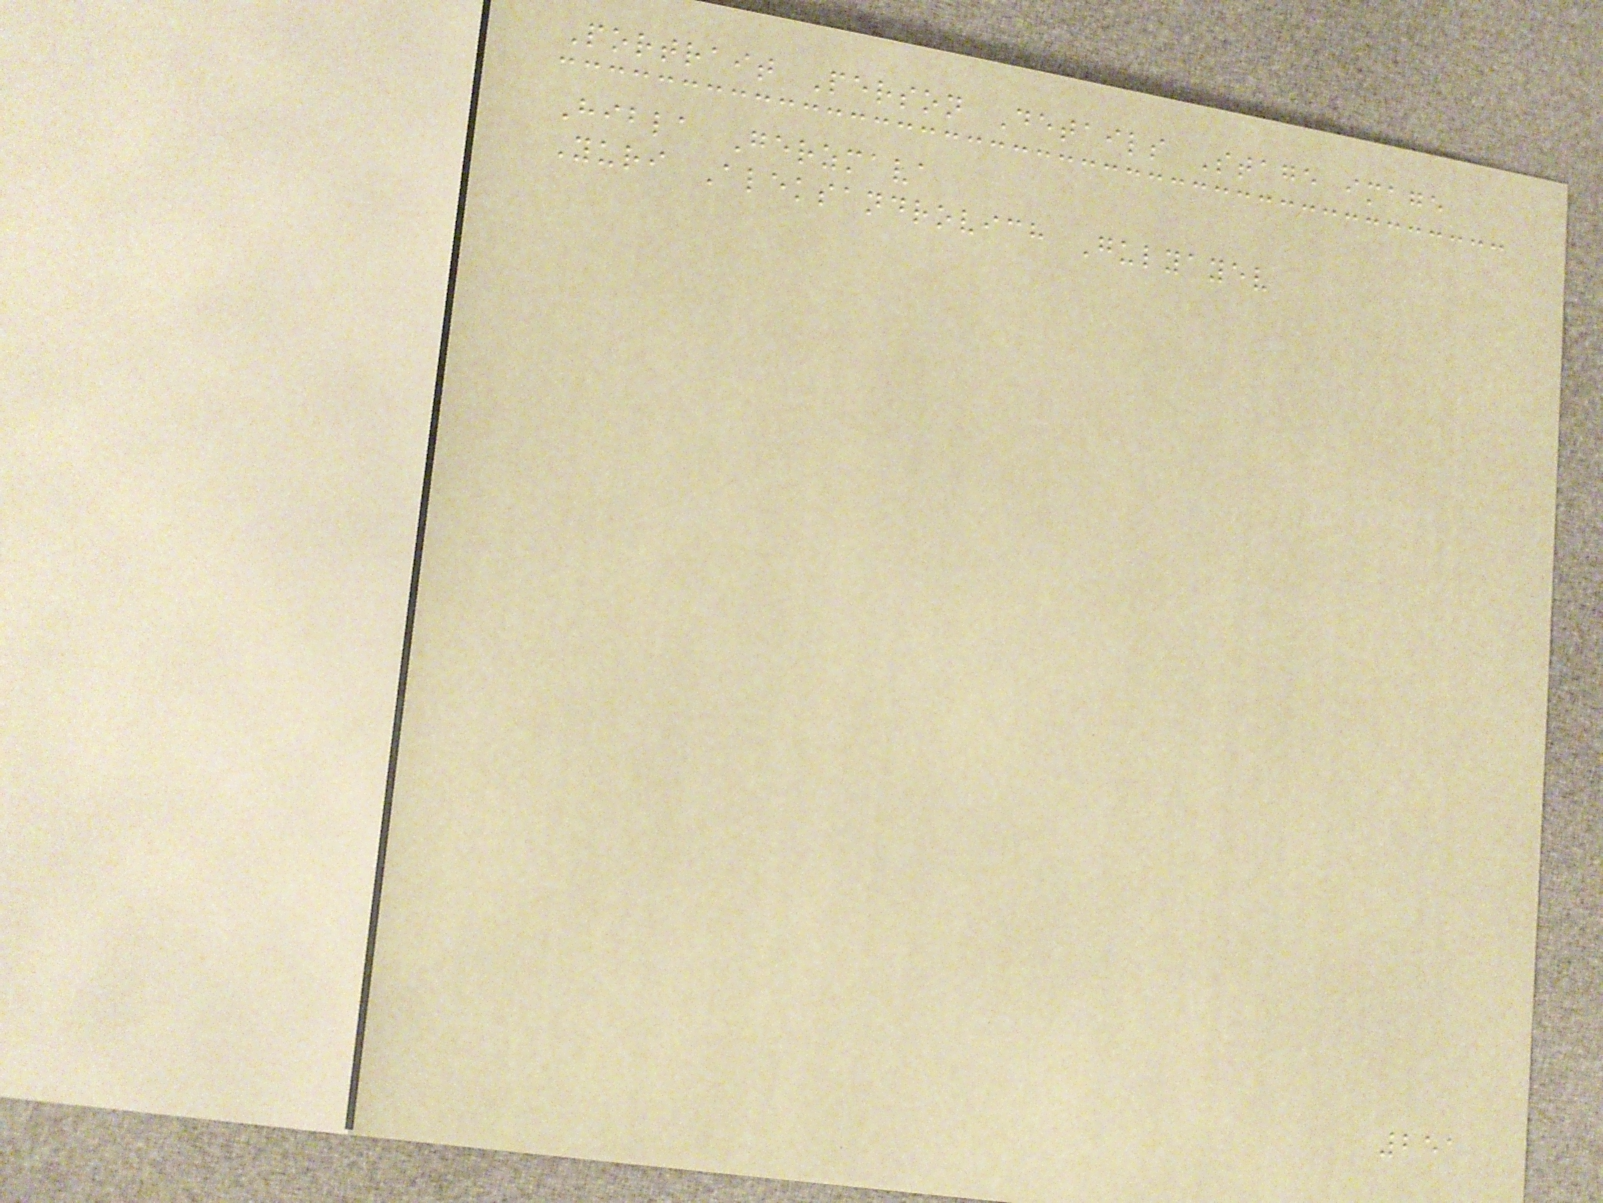Portrait Person Details Stage image
Hibla Gerzmava
Yuri Aleksandrovich Gulyayev
251
